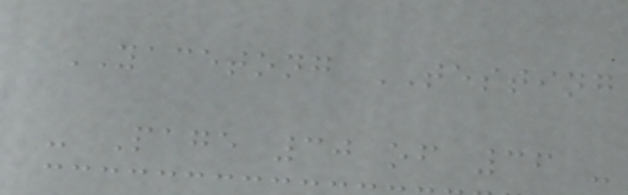YACETONG TESTING
- Page 30 of 36 -
